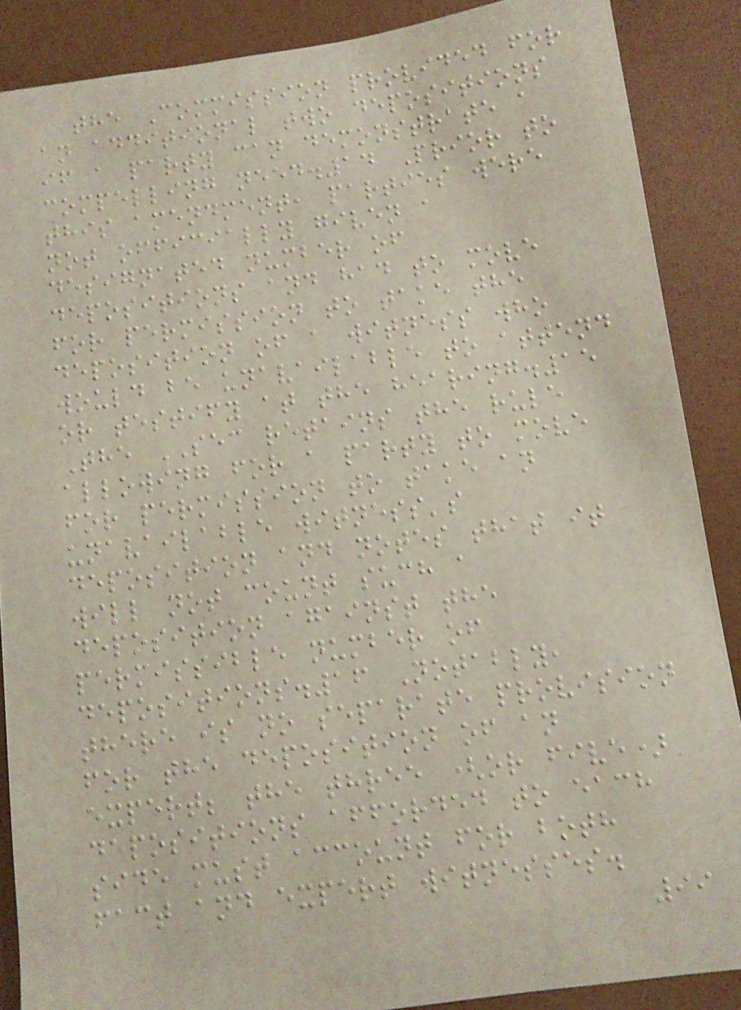the Commission provided for
an additional two depositions
if a party can demonstrate a
compelling need.14 Prior to
this amendment, parties were
not officially given a
designated number of
depositions and had to move
for permission to take the
deposition of a witness who
would be unavailable to attend
or testify at the hearing.15
The SEC retains the rule
allowing for a party to move
for permission to take an
unavailable witness's
deposition and notes that it
will not count such a
deposition against the
permissible number of
depositions.16 Notably,
there is no separate provision
for the deposition of an
expert; the three (or five)
depositions afforded to each
side must account for both
fact and expert witnesses.
99
